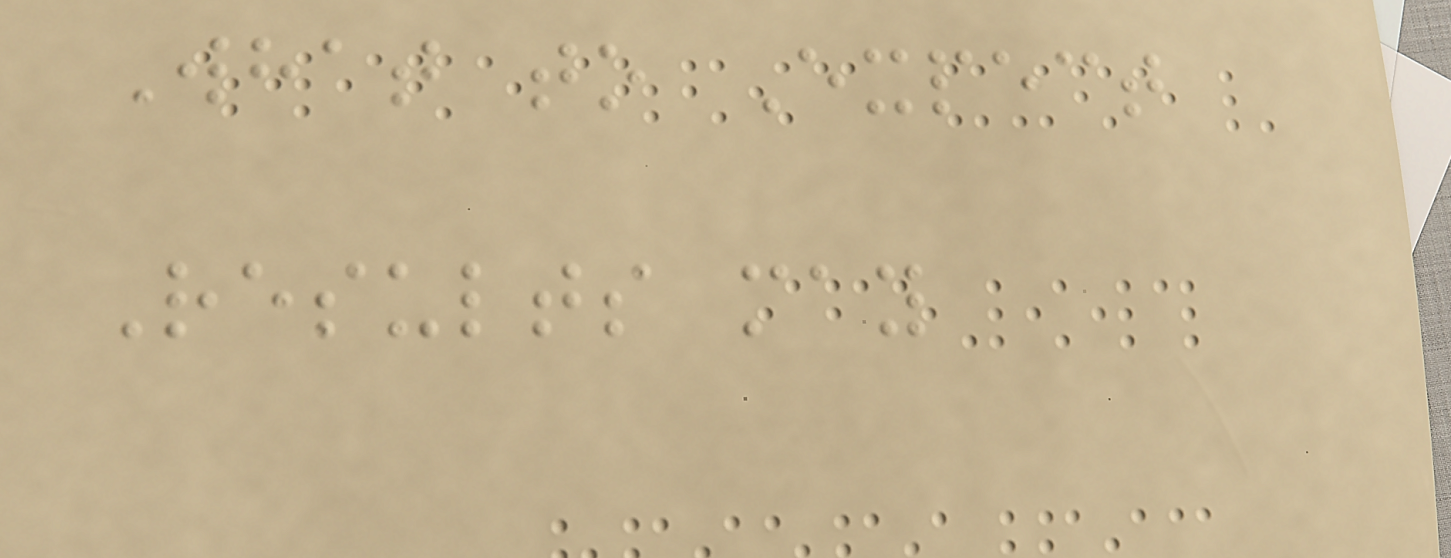What to Expect
Results may
